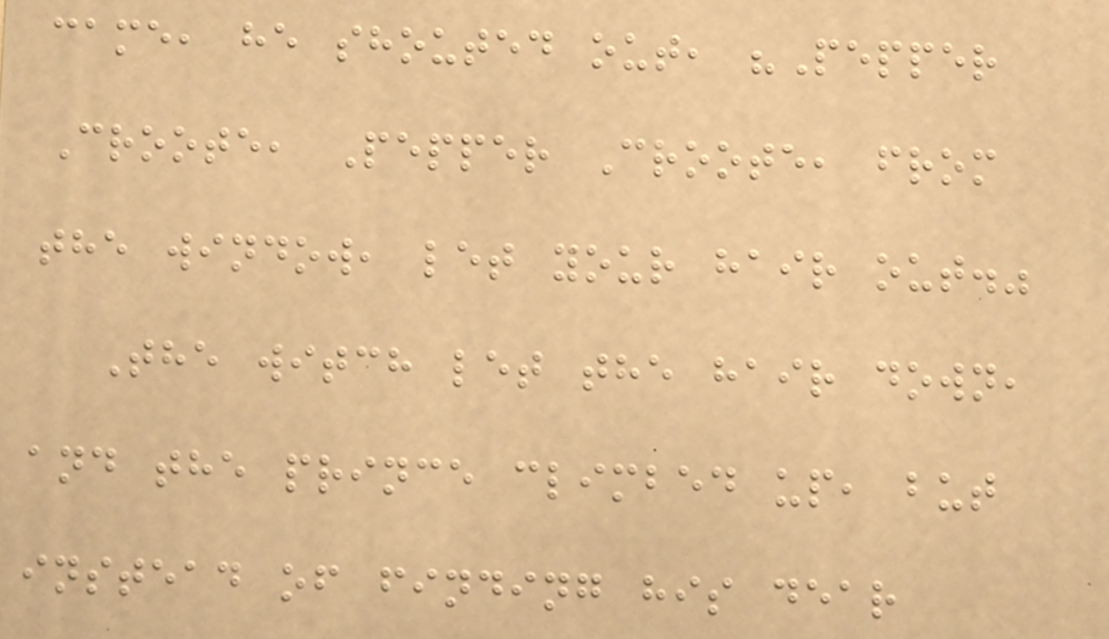came, he shouted out, "Pepper
Croote, Pepper Croote, from
the window, let your hair out."
The witch let the hair down,
and the prince climbed up, but
instead of finding his dear
